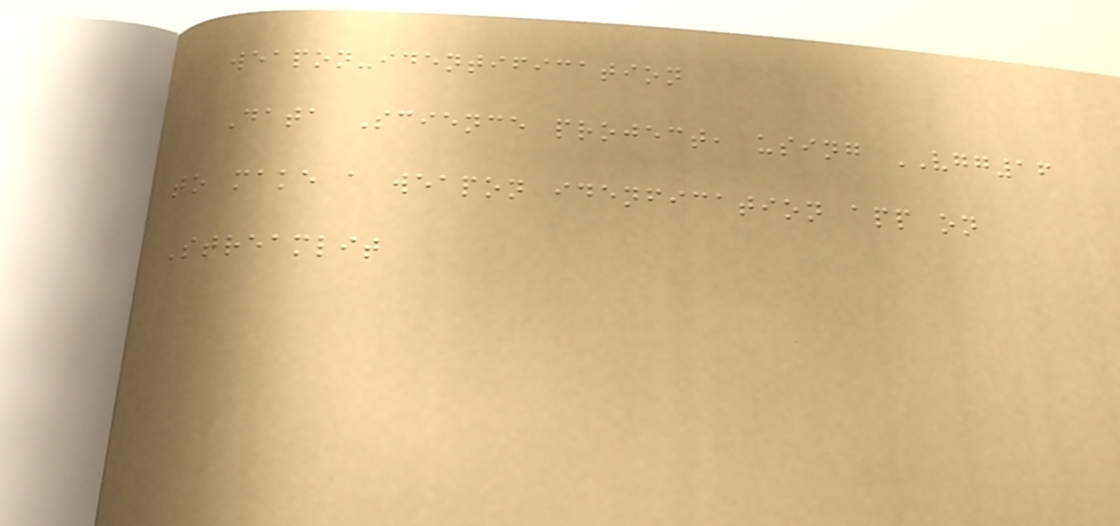weapon-identification
Data Science project, using VGG16
to make a weapon idenfication app on
Streamlit
